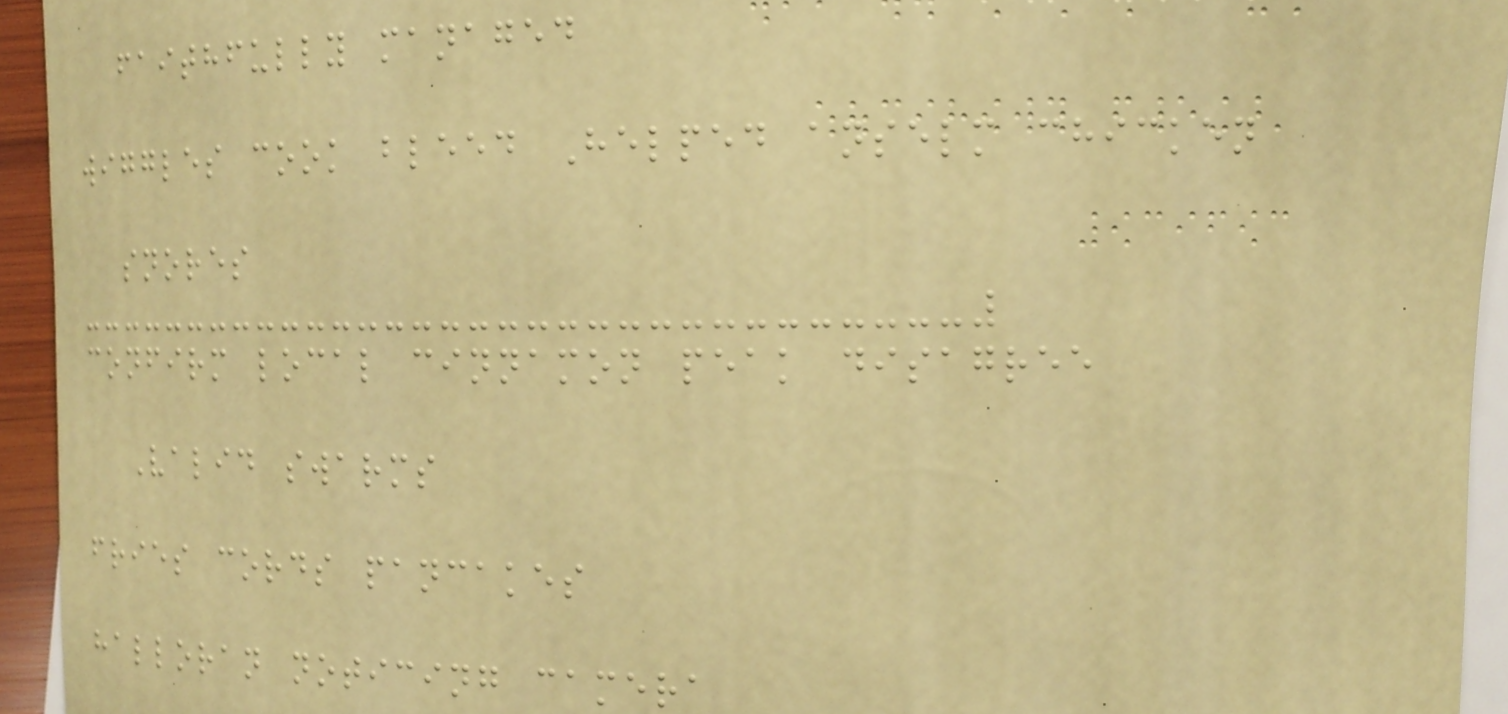faithfully managed
wiggles cook bleed Helped anselm chicken
snores
confirm local cinnamon peak disagree
Valid swarms
fries cords pancakes
halloran noticing camera
